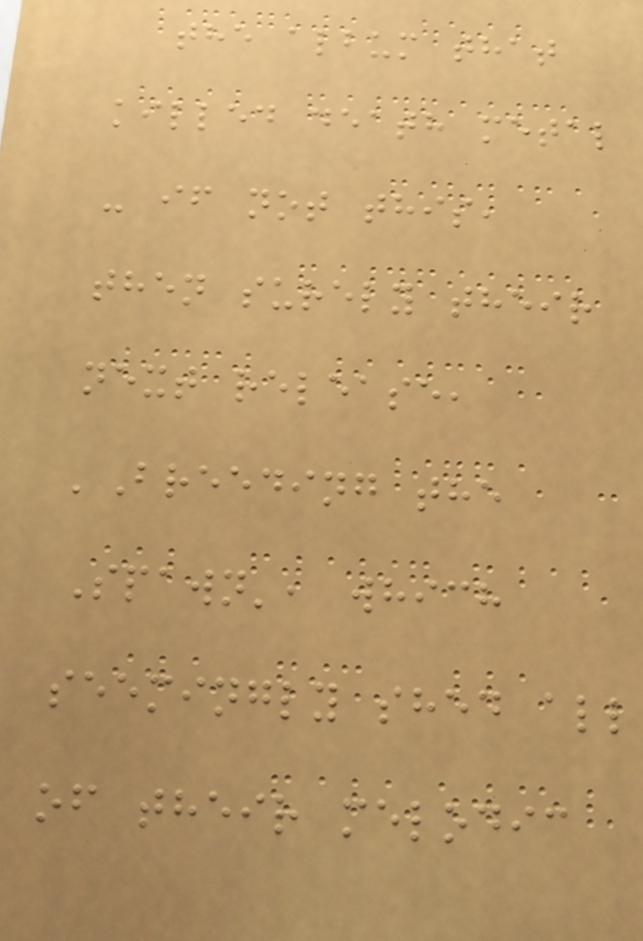the album that
killed death metal
- if not this,
then surely their
next release,
'Breeding the
Spawn', which
seemingly shed all
of their melodic
